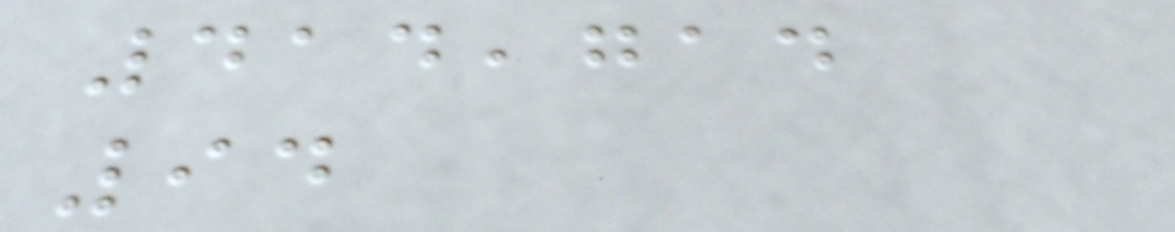414,714
94
